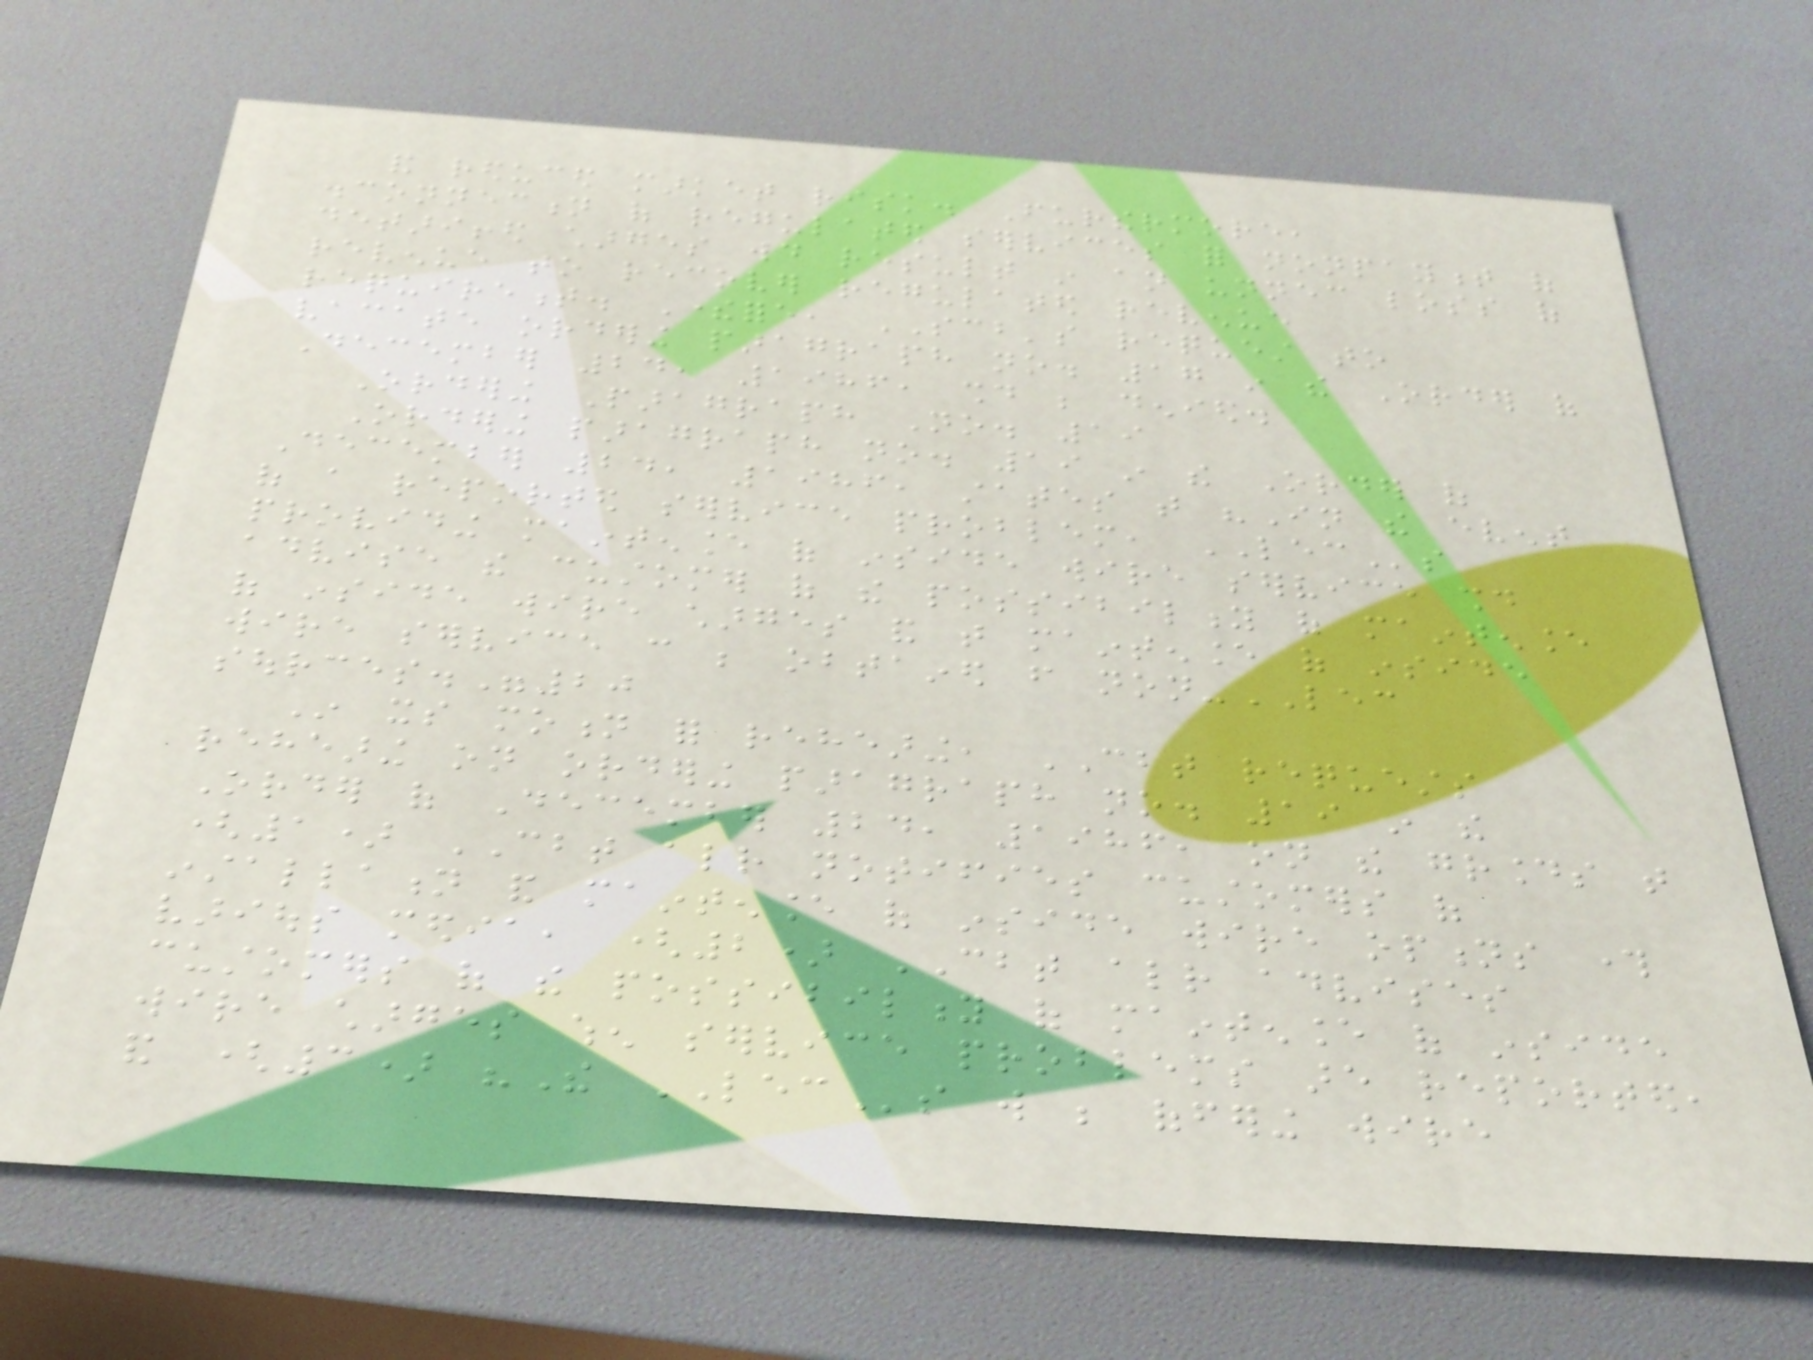and reduced market risk. Furthermore,
disconnection of regulated services for nonpayment of
detariffed charges would result in an unnecessary loss of
revenue to recover regulated revenue
requirement. Therefore, SCB's request to
vacate ordering paragraph no. 17 in the Order of
December 24, 1986, should be denied.
Ordering Paragraph No. 19
Ordering paragraph no. 19 in the Order of
December 24, 1986, states that "In the event
of a reported service problem, LECs
providing maintenance of inside wire service should
advise the customer of the possibility of maintenance
of inside wire charges and that maintenance of inside
wire service can be obtained from non-LEC
sources."20
In its motion for rehearing, CBT requests
rehearing on ordering paragraph no. 19 in the
Order of December 24, 1986, on the grounds that
(1) CBT already notifies customers of
installation and maintenance of inside wire options through
various media, (2) CBT already advises
customers of the possibility of maintenance of inside
wire charges when service problems are reported,
and (3) "The LECs will be offering wire
